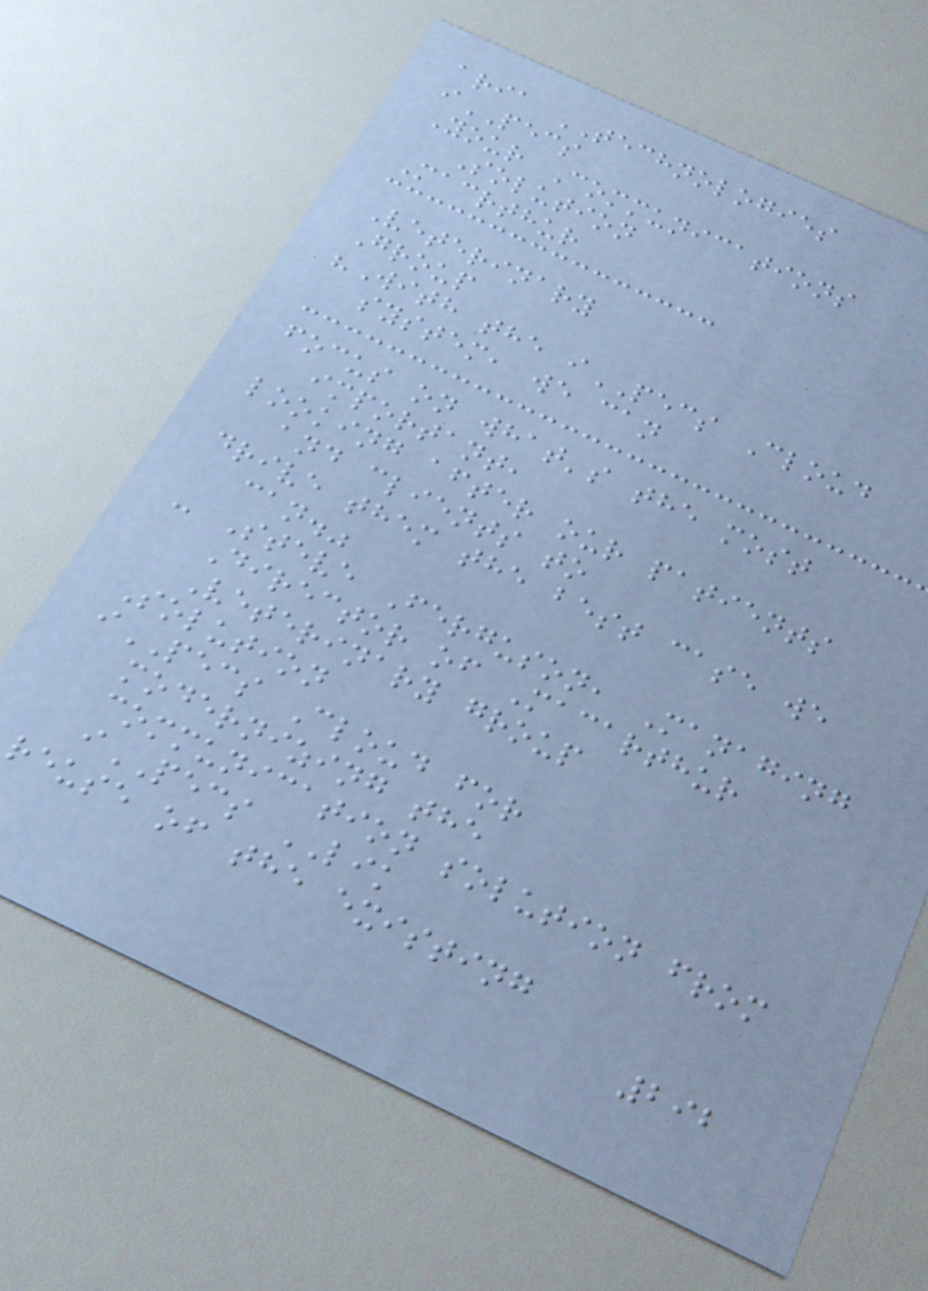aria TECHNOLOGIES
iPECS
Your Communications
Solution
Macrthur
Veterinary
Group
"With the iPECS Cloud
system, we can
focus on what's the most
important,
looking after our patients
and clients to
drive them the best case we
can."
- Steve Ferguson, Managing
Director of Macarthur
Veterinary group
Solution
iPECS Cloud for
modernizing the
communication solution from
iPECS LIK
reuse of the existing
292
